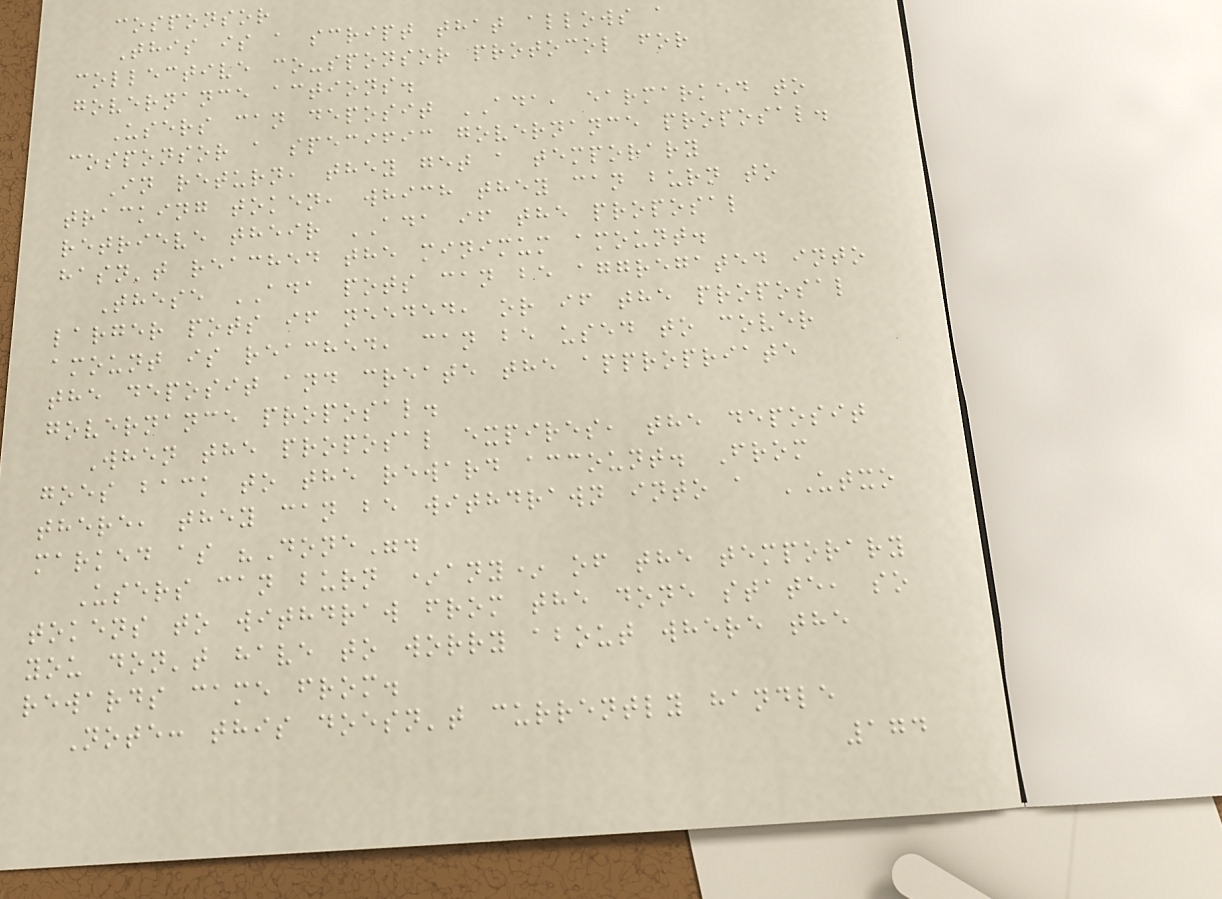cosponsor
This is a script that allows a
collective co-sponsor protocol for
governance actions.
Users can deposit ADA, earmarked to
cosponsor a specific governance proposal.
In return, they get a temporary
tracking token, which they can burn to
retrieve their ADA if the proposal
hasn't reached the minimum amount.
These ADA pots can be aggregated into
larger pots if needed, or if the proposal
amount is reached, can be used to cover
the deposit and create the appropriate
governance proposal.
When the proposal expires, the deposit
goes back to the reward account. From
there, they can be withdrawn into a UTXO
marked as "Done".
Users can burn *any* of the temporary
tokens to withdraw from the done state, so
you don't have to worry about where the
rewards came from.
Note: this doesn't currently handle
174
